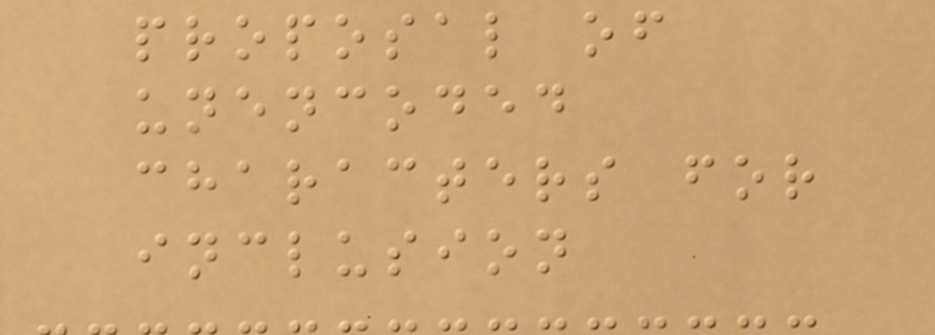proposal of
unencoded
characters for
inclusion
